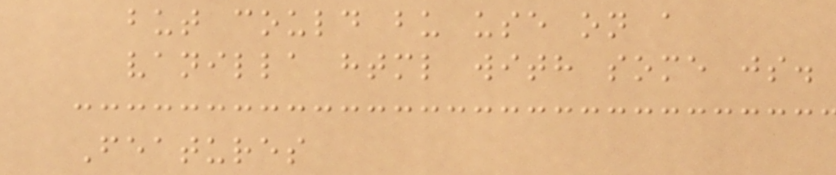but could bu use on a
vanilla html with some js.
Features
